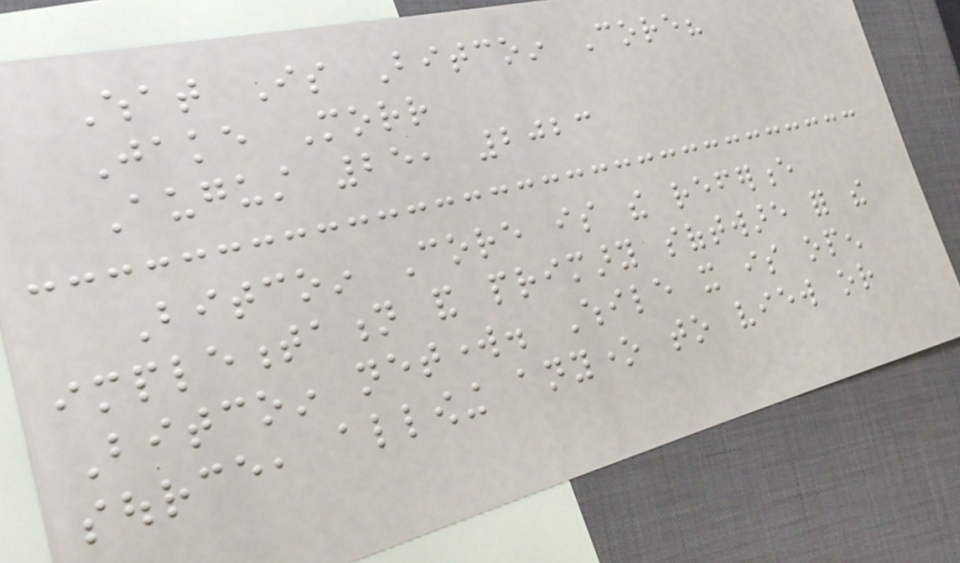What Is Bitcoin Core?
Jake Morr
August 25, 2023
Bitcoin Core is the reference
implementation and primary software for the
Bitcoin network. While it is open
source, allowing anyone to view or
